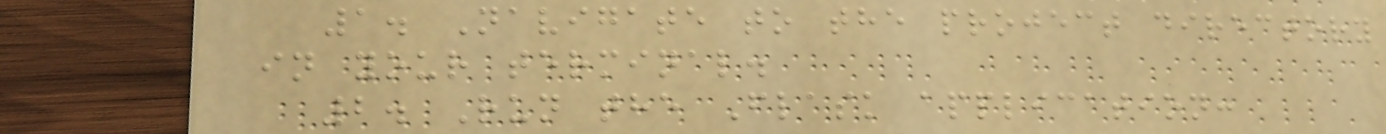1. Navigate to the project directory
in your terminal.
2. Run the Flask application:
